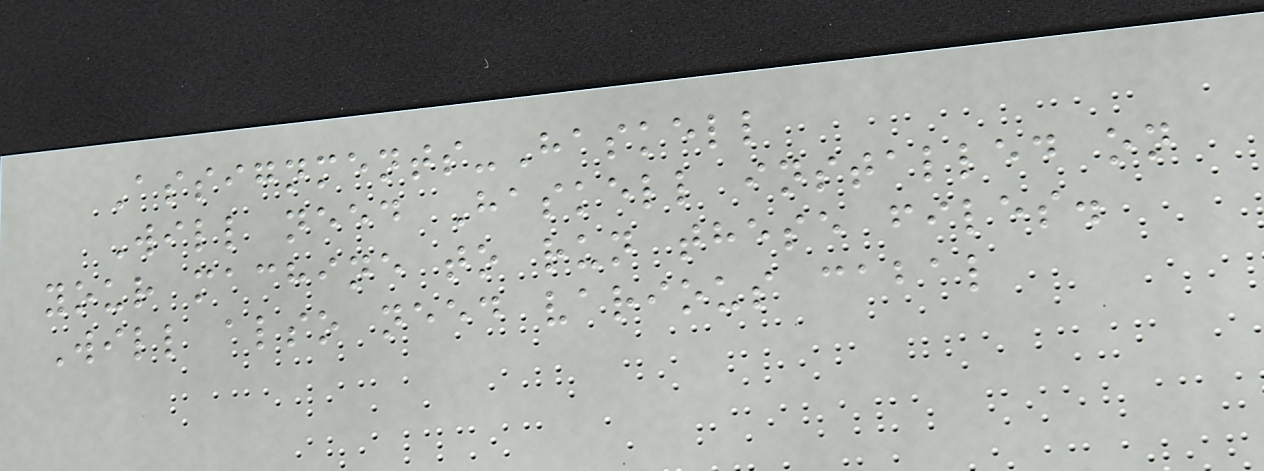Assignments-Haskell
Will need Haskell installed on
your machine to run these files.
Will also need various cabal
